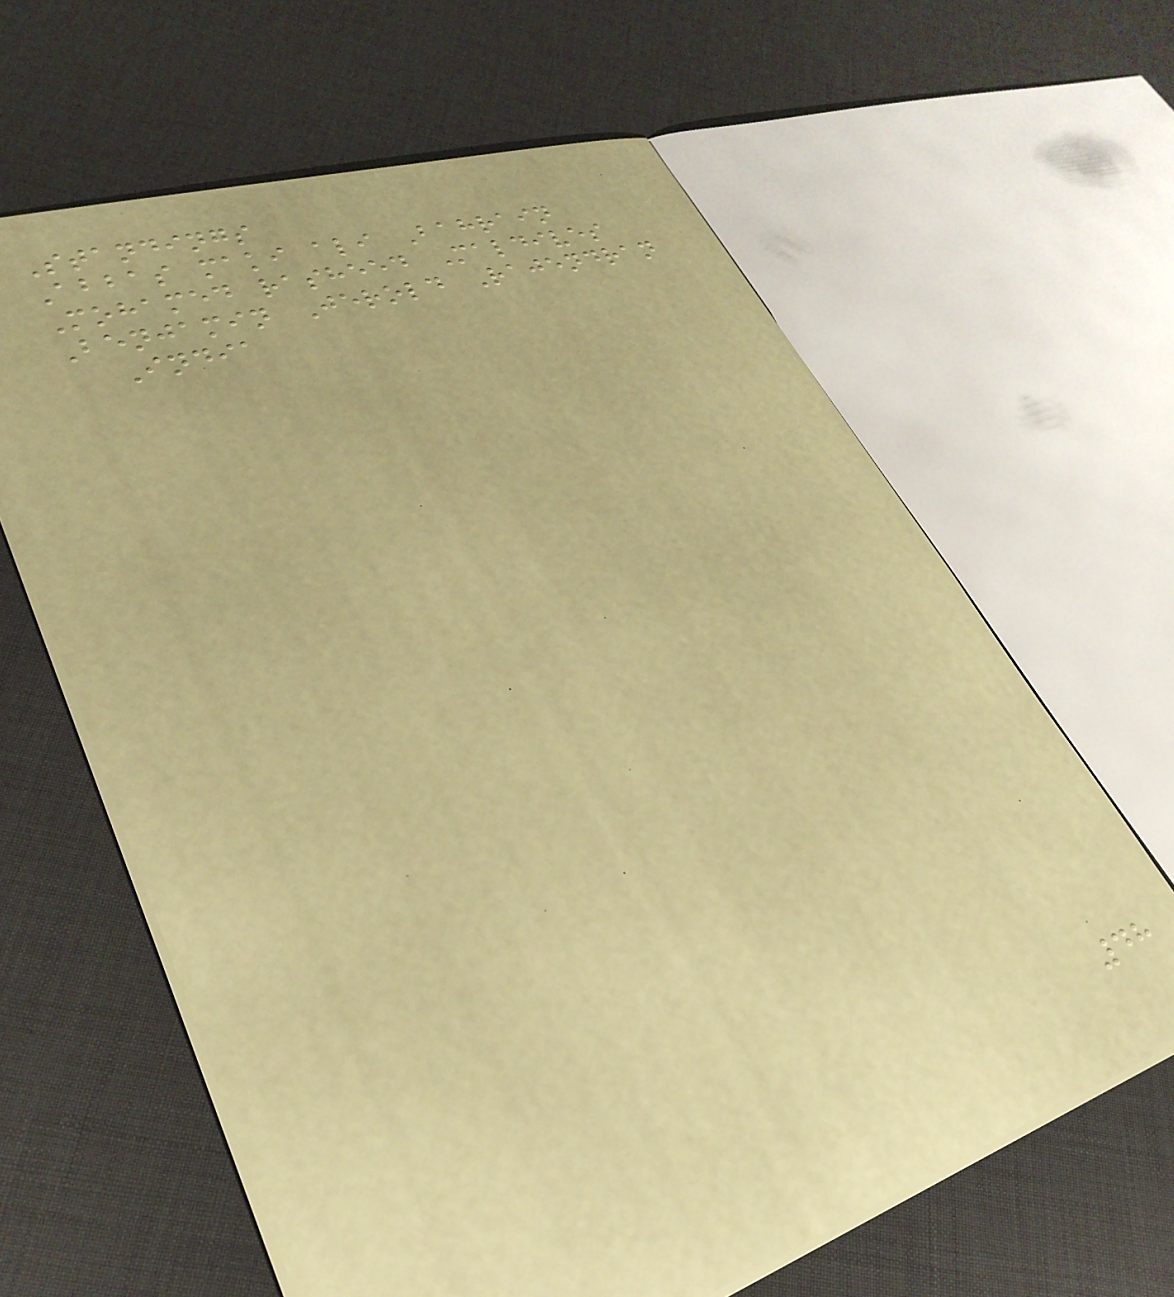Standings
Abbas maki ali Bahrain
Mohamed rasheed Maldives
Benjamin Jerold Rajendran
India
48
